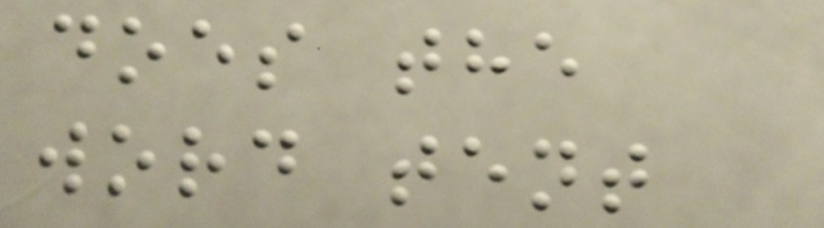does the
word tent
